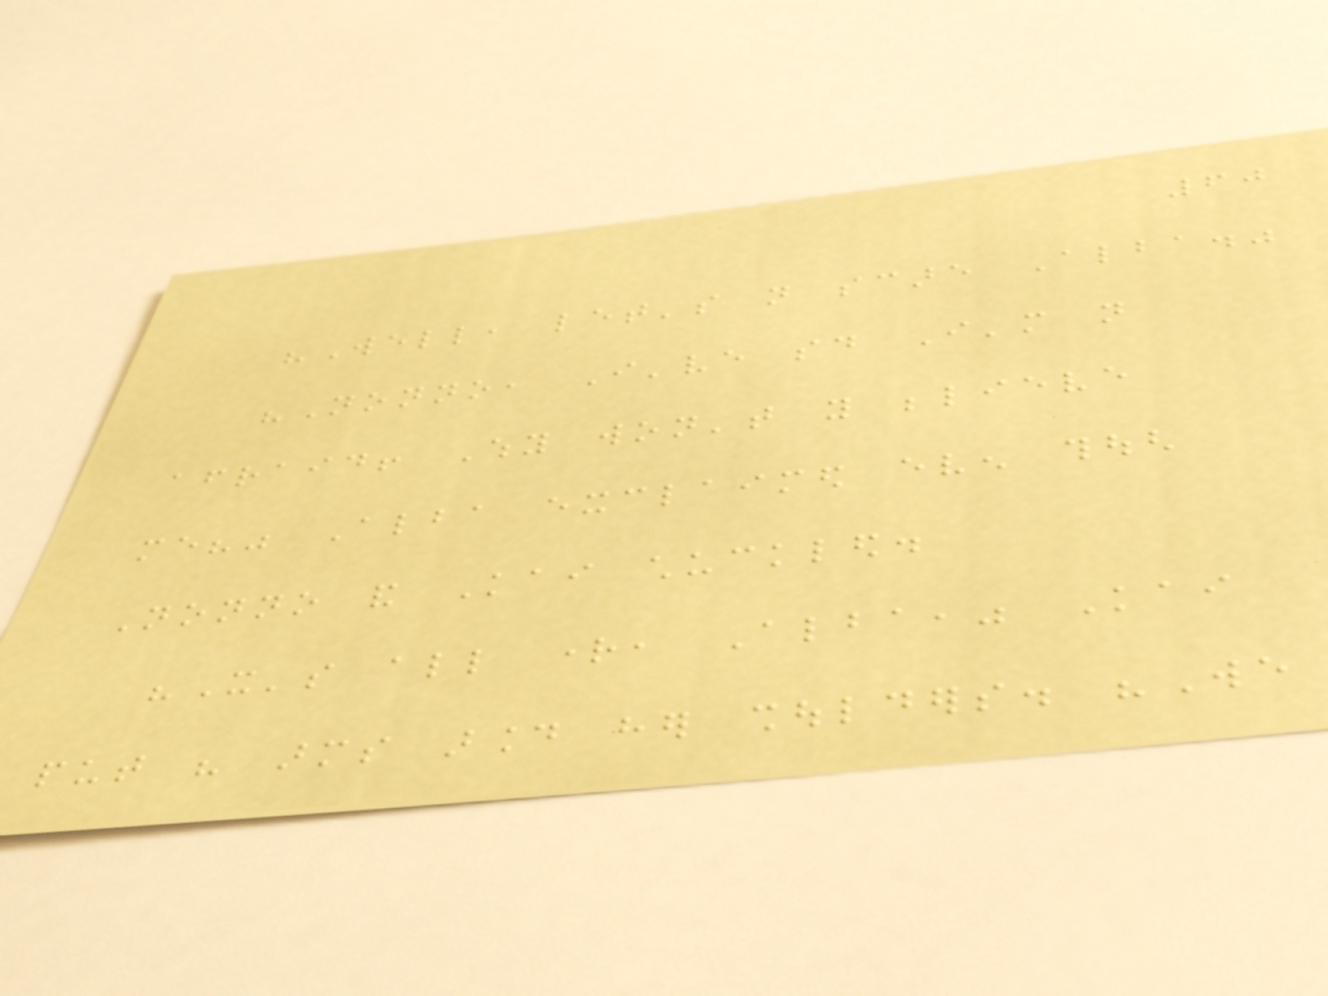60
"Well, let's not scare Alba."
"Nonno, I've said I'm not
afraid! Why won't you believe
me?" Alba exclaimed even though
Nonno and Kai chuckled.
"It's all right, Alba," Kai
put his arms around her shoulders. "We
